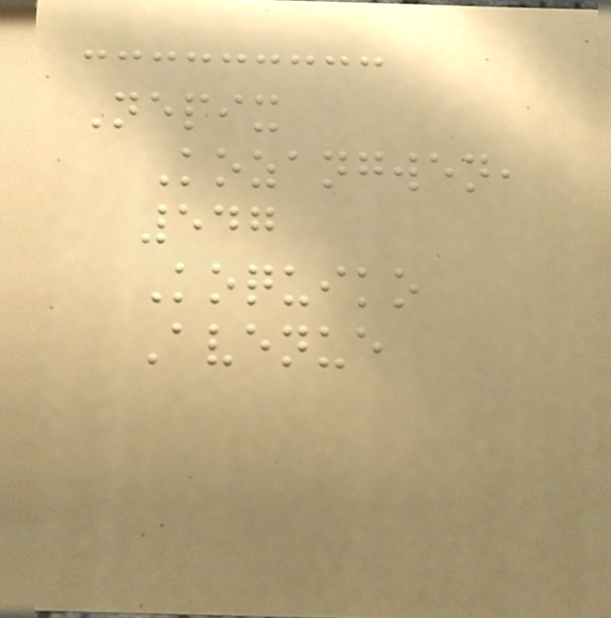Nepix
Kozangwen,
547
Koquiko
Avenue
